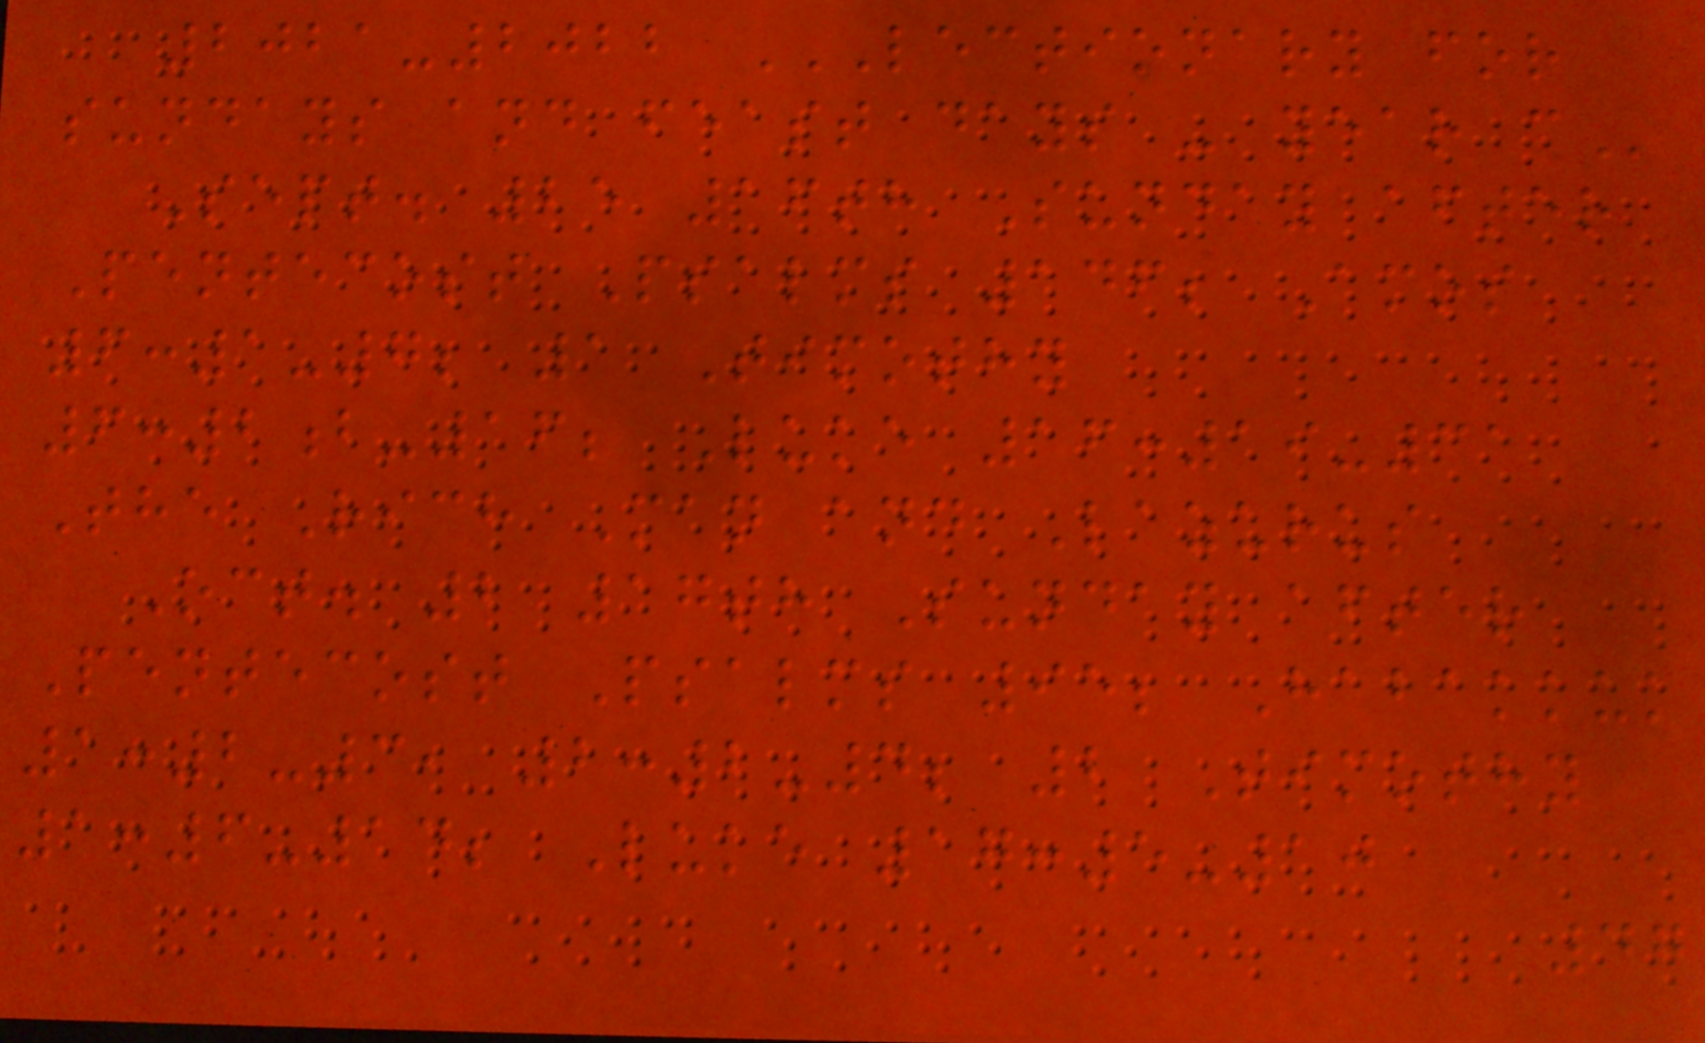2021-2022 LECTIONARY FOR
SUNDAYS AND FEAST DAYS - YEAR C
Sept. 25 16th Sunday after
Pentecost Psalms 146; Amos
6:1-7; 1 Timothy
6:2b-16; Luke 16:19-31
The Rich Man and Lazurus
Oct. 2 17th Sunday after
Pentecost Psalms 95; Habakkuk
1:2-3, 2:2-4; 2 Timothy
1:6-14; Luke 17:5-10
47
